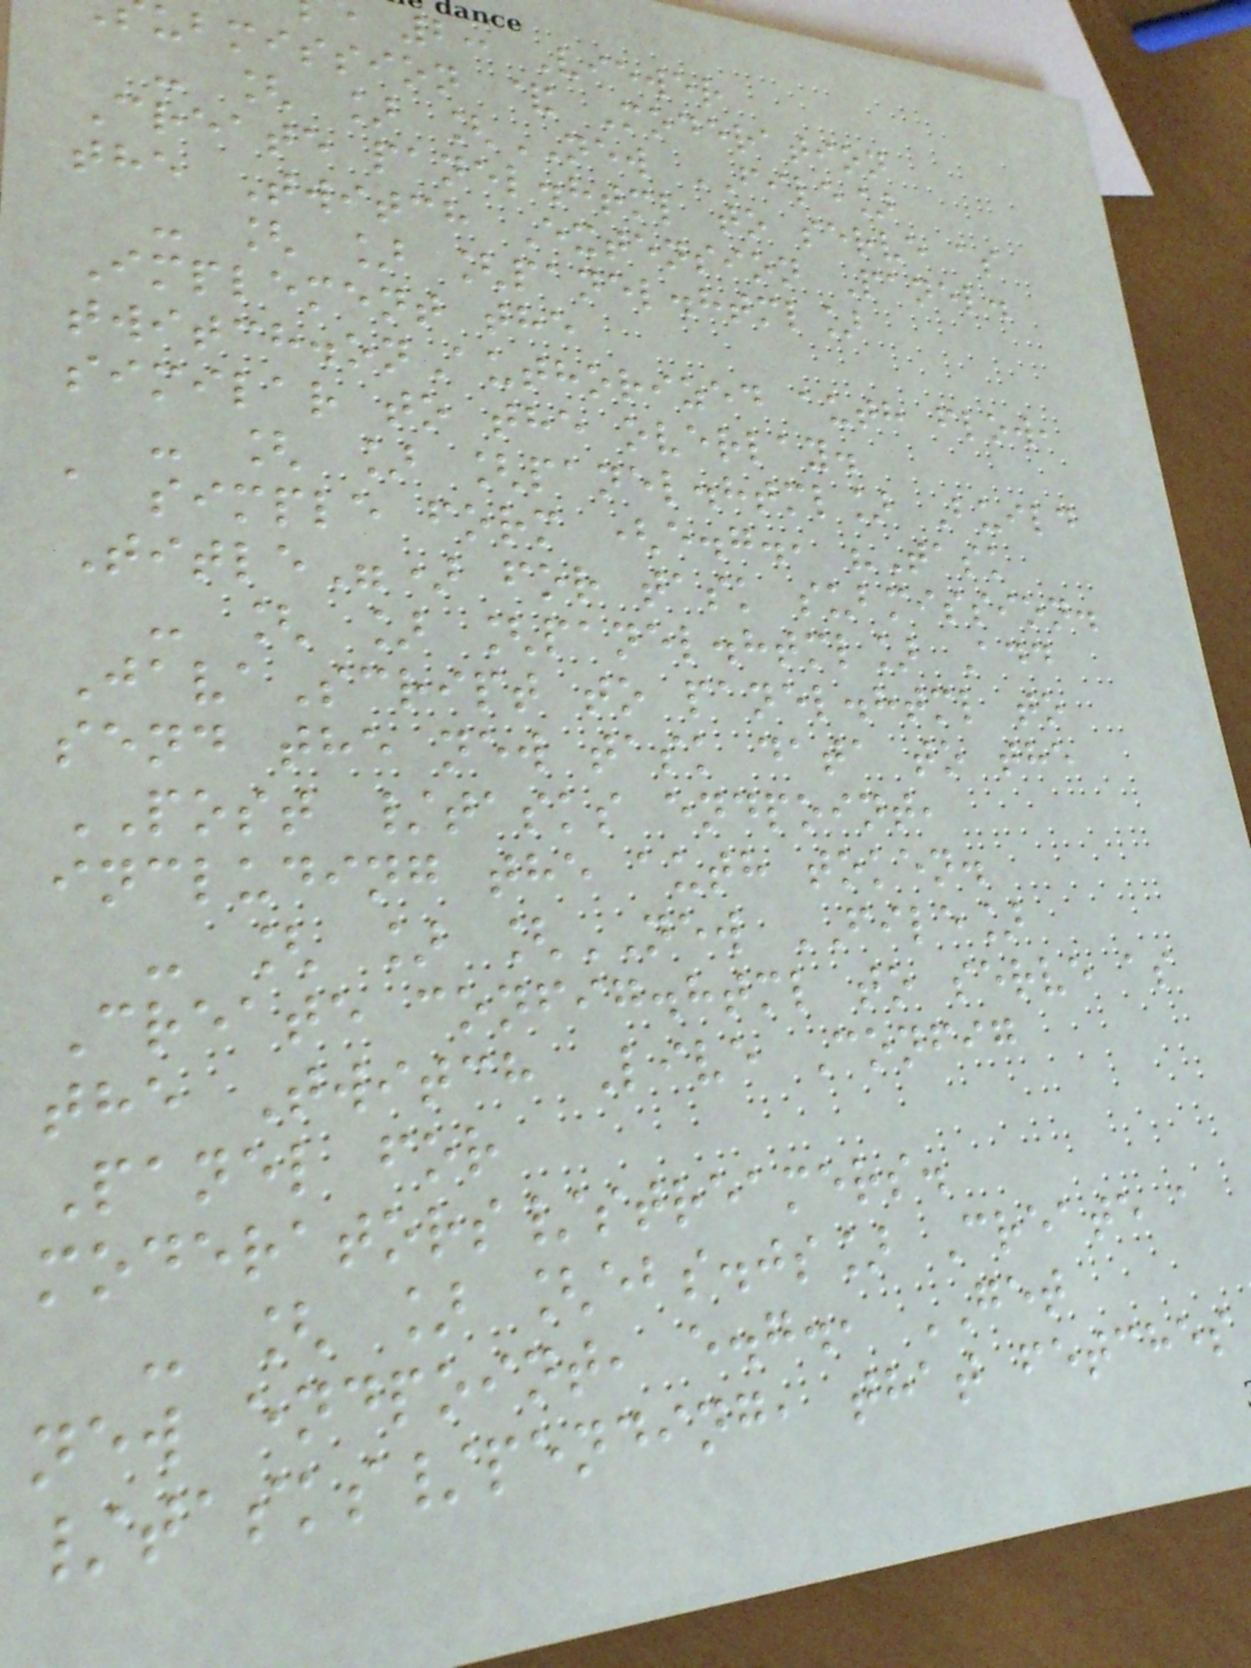2: Viewer
ubmission & Moderation
- [ ] [NEW FILE]
Create panel.html to serve as
the Twitch Extension Panel.
- [ ] [panel.html]
Implement the
twitch.onAuthorized auth flow,
similar to the overlay.
- [ ] [panel.html] Build
a simple form (e.g., "Task
Title") for task submission.
- [ ] [panel.html] Add
JavaScript to panel.html to
send the new task data to the
POST /tasks endpoint,
including the auth token.
- [ ] [NEW FILE]
Create config.html to serve as
the Twitch Live Config
Panel for
moderators/streamers.
- [ ] [ebs.js] Create a
new endpoint, e.g., GET
/tasks/pending, that fetches
